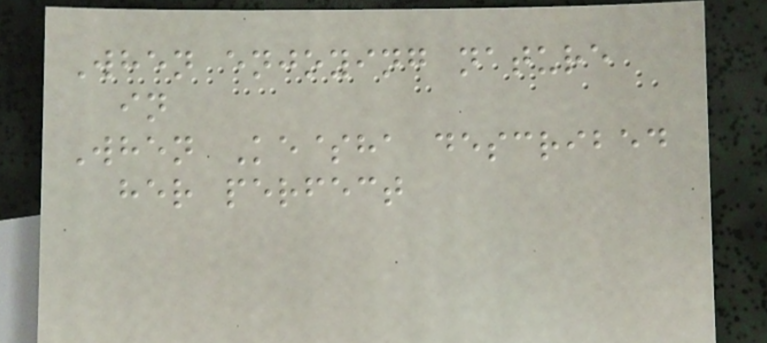When enjoying nature
in
When Ke$ha described
her perfect
